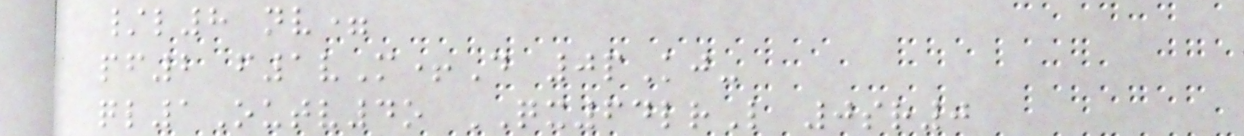/l8 nv=
pf2 f1vM+D 0pKj-
ql1Outv4o QX64lrL 0sr0
